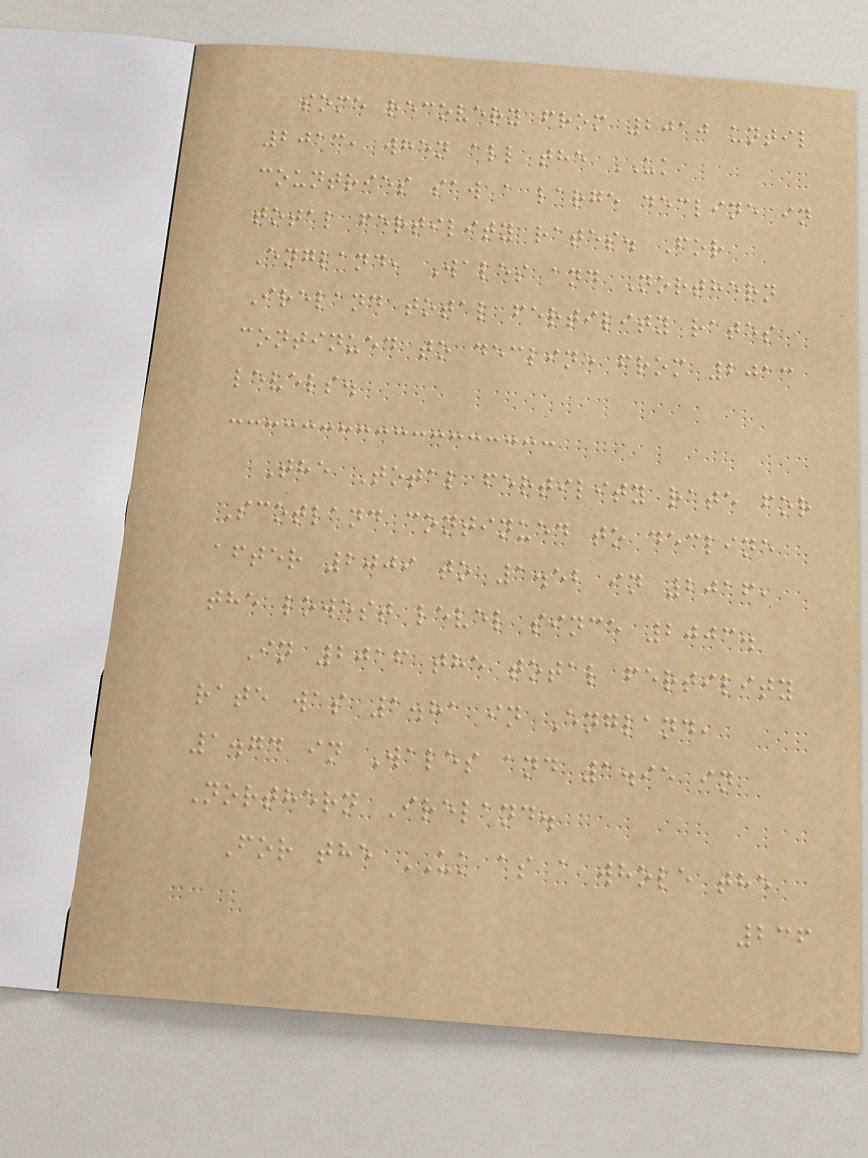some recovery from 2010 until
2013, when all the UK
countries saw a large decline in
total fertility rates. For
England, Wales and Northern
Ireland total fertility rates
continued to decline from 2013
levels.
The Total fertility rate for
Scotland continued to decline
after 2009 to 1.52 in 2016,
the lowest level since 2003.
In 2016 the total fertility
rate was 1.81 in England,
1.74 in Wales and 1.95 in
Northern Ireland.
For the UK as a whole the
236
